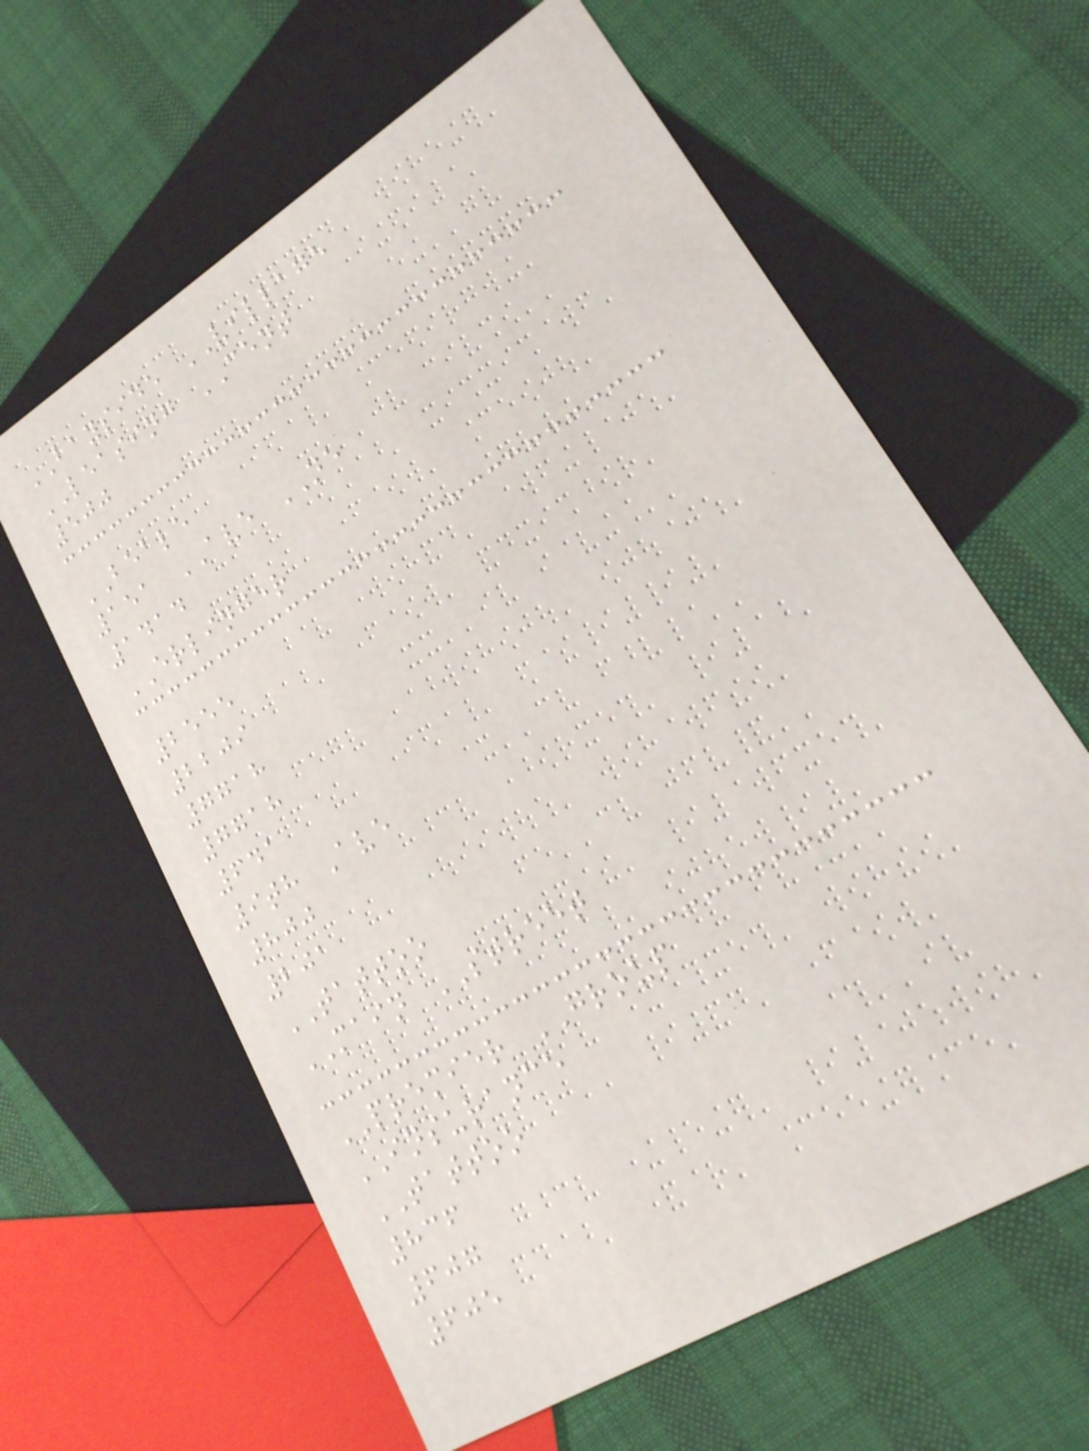BAYSIDE VILLAGE
LEASING CENT
500
BEALE
151 AVE NE
1414
ERLINGER
2555
2209
7718
7718
641
9th Ave
800
201
TATTOO
MAIN STREET
PREMIER GROUP
INSURANCE
TATTOO
836
607
605
